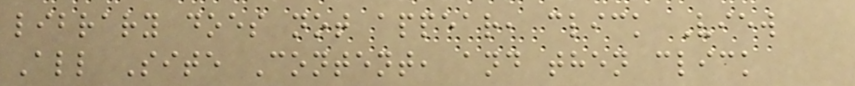library does not appear, click View
All Site Content, and then click
